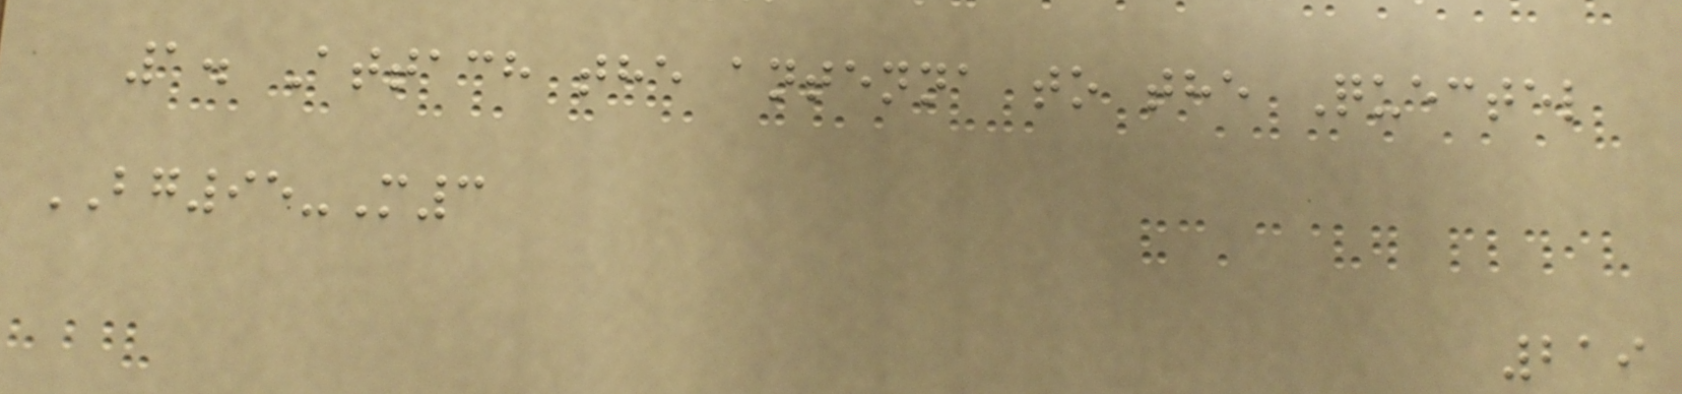1. Attach the antenna to the Quectel
BG95-M3
219
